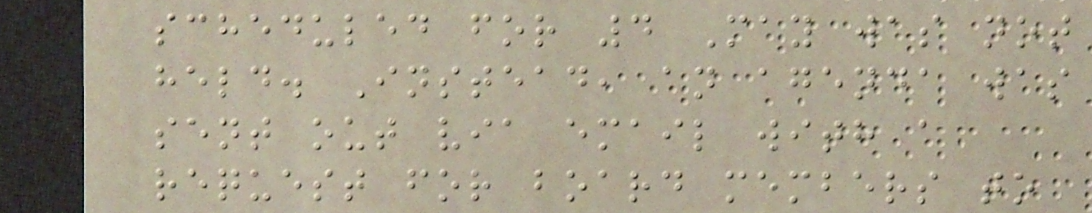scheduled for 4 May was not
held. Instead, an agenda was
sent out via email with a
request for board members to
